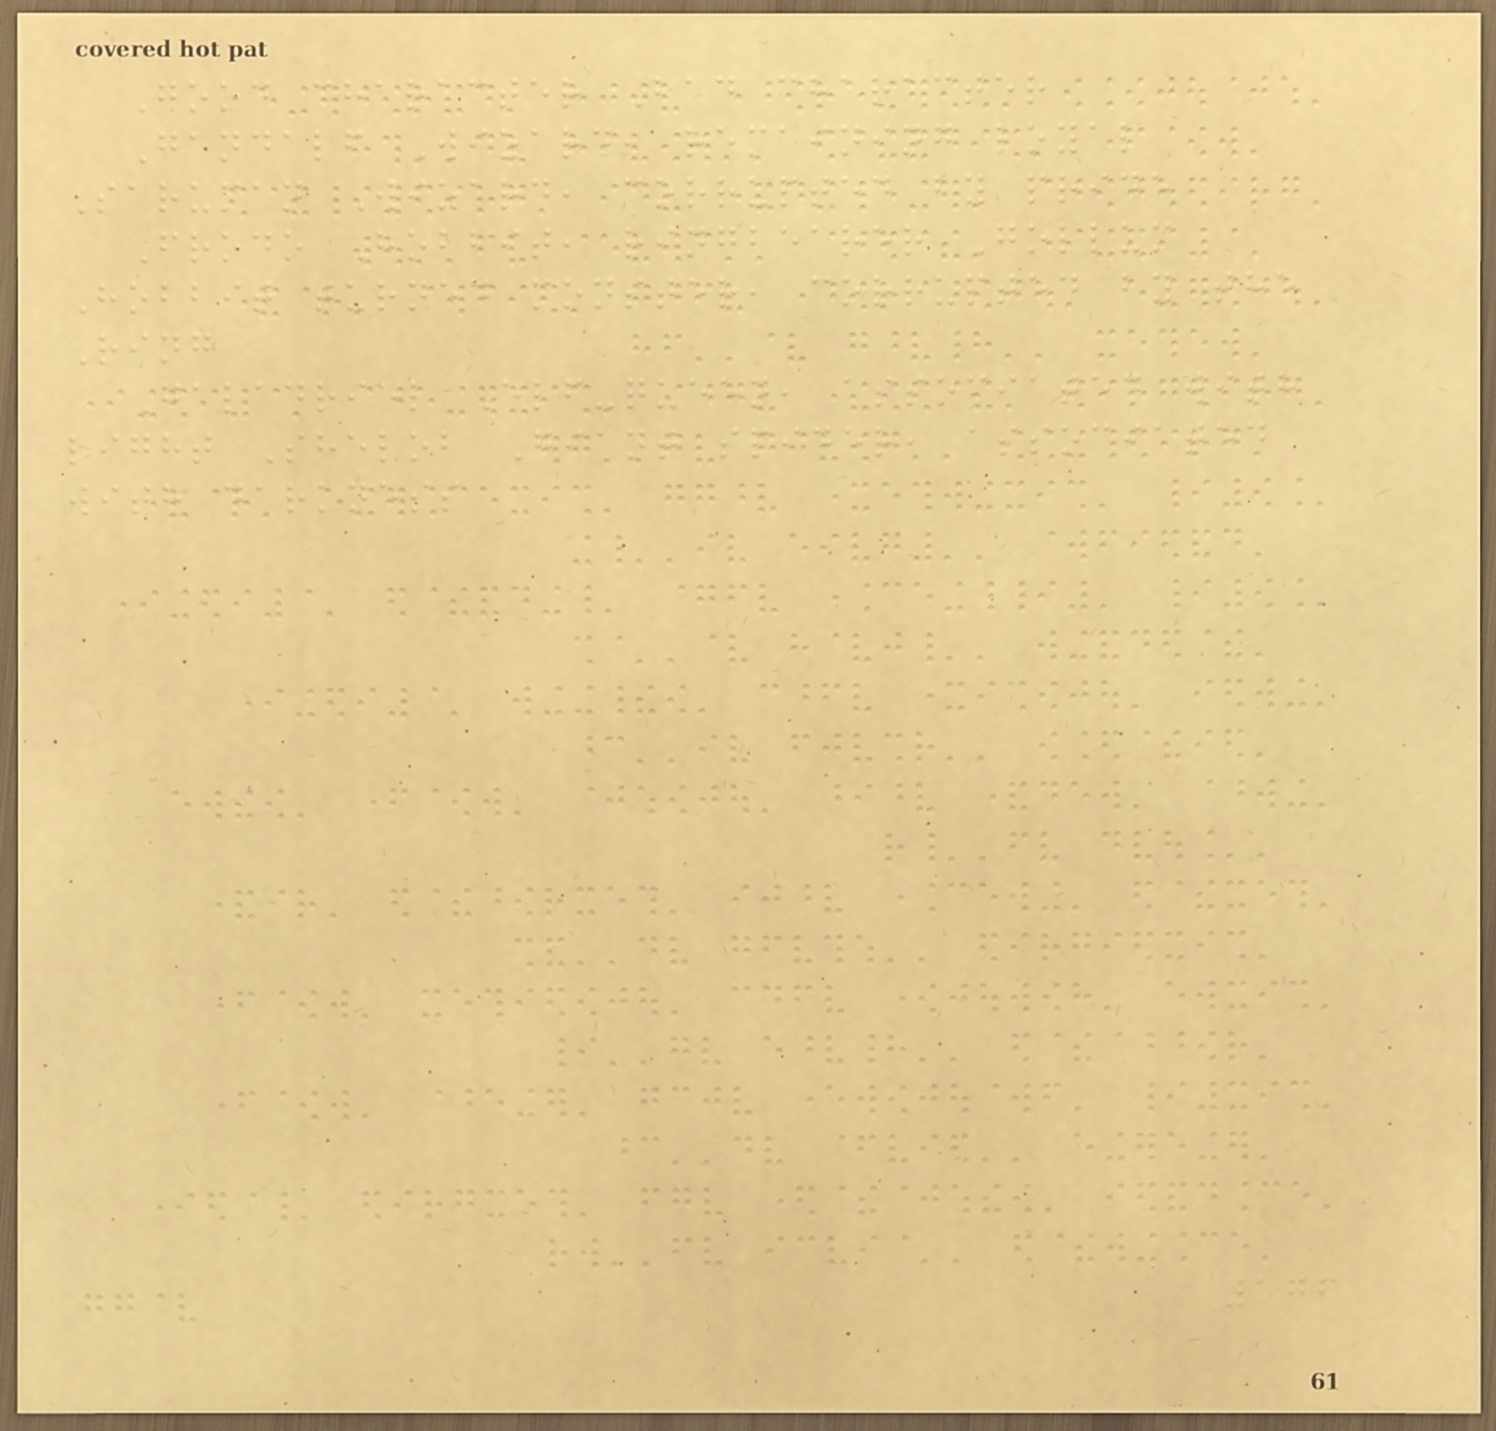Good character Bad character
Gandalf Wizard, remaining loyal
Saruman Wizard, corrupted by pride
Frodo Hobbit, ringbearer Gollum
Hobbit turned monster, corrupted by the
Ring
Galadriel Elf-queen, associated with
light Shelob Giant spider, associated
with darkness
176
